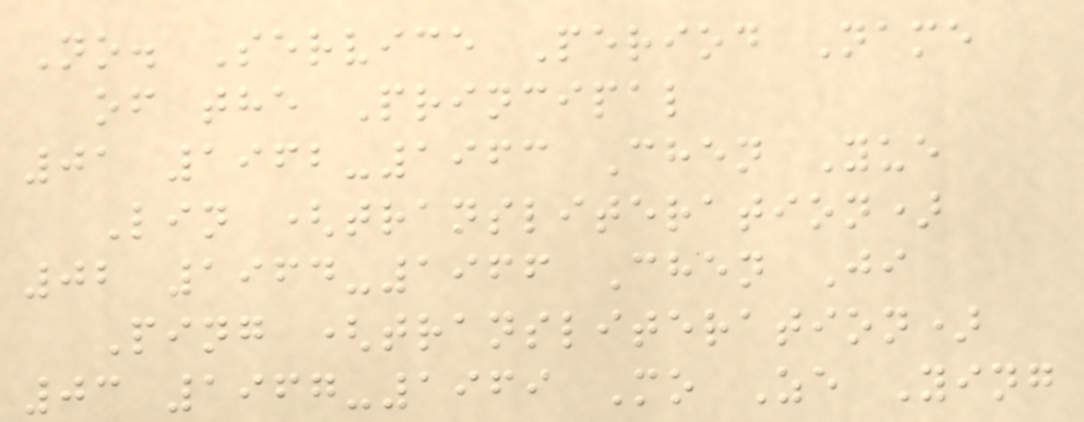No. Service Period Name
of the Principal
01 1962-1963 Chen Yue
Lin (transliteration)
02 1964-1966 Chen Ji
Ping (transliteration)
03 1967-1969 Mo Ze Ying
